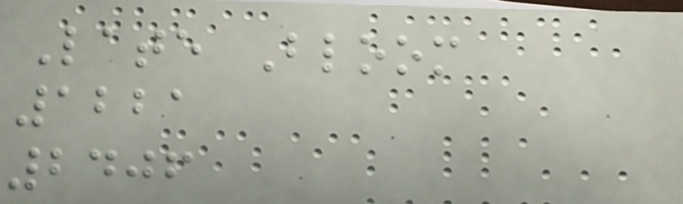Late Bloom
1221
2406
